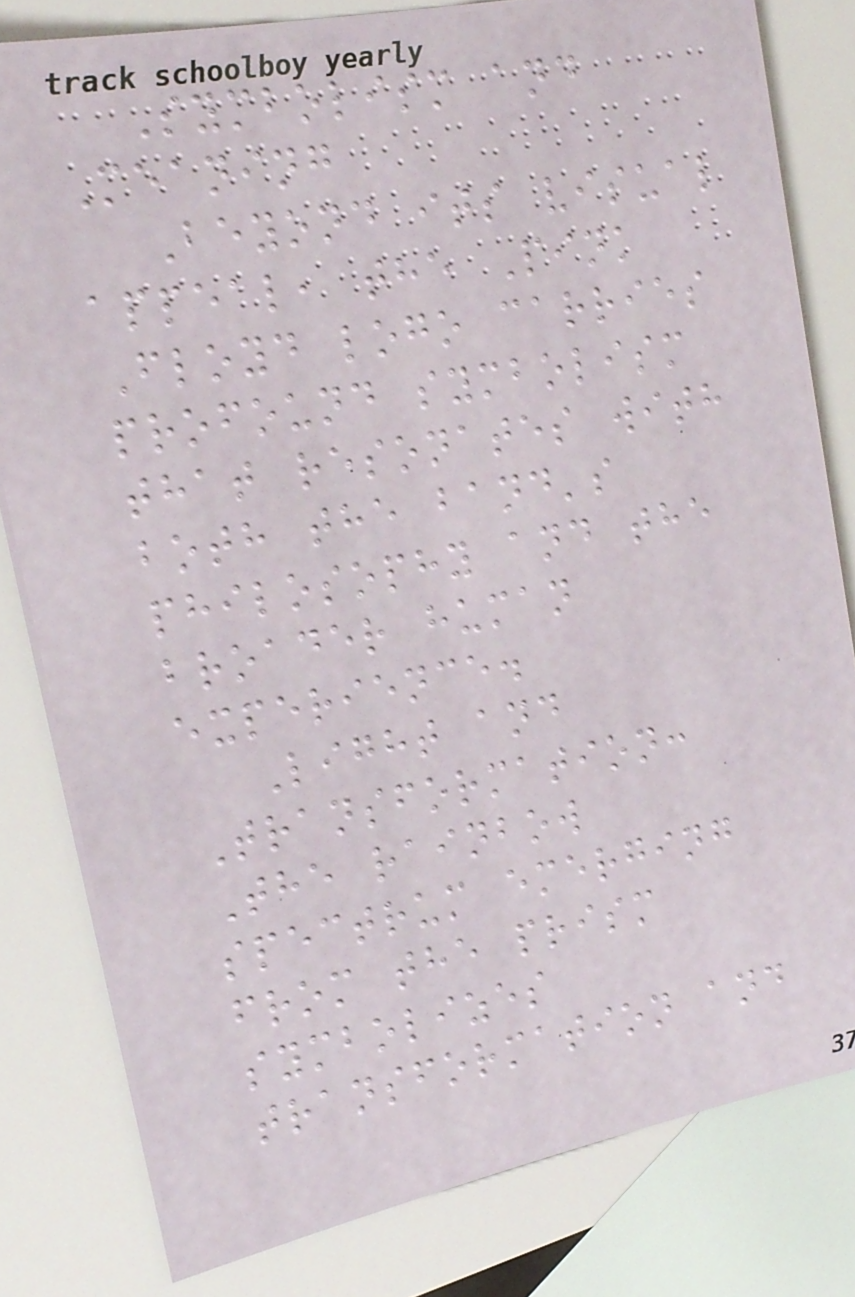Symbolism and
Meaning
Beyond its visual
appeal, the Pink
Floyd logo carries
profound symbolism
that resonates with
both the band's
philosophy and the
broader human
experience.
Light and
Transformation:
The rainbow
spectrum emerging
from the prism
symbolizes
transformation and
